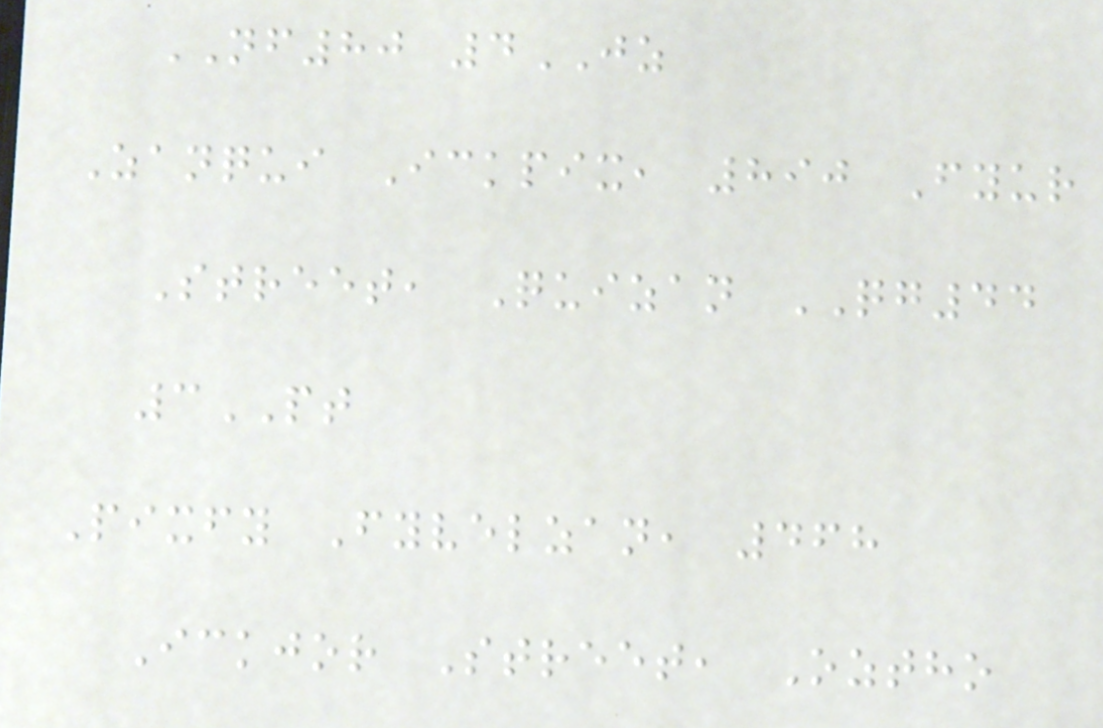NF80 4JZ
Zanqui Ickpix, 890 Fyur
Street, Quizan QG44
3PT
Pixfy Fyvelzan, 468
Ickjor Street, Oztho
